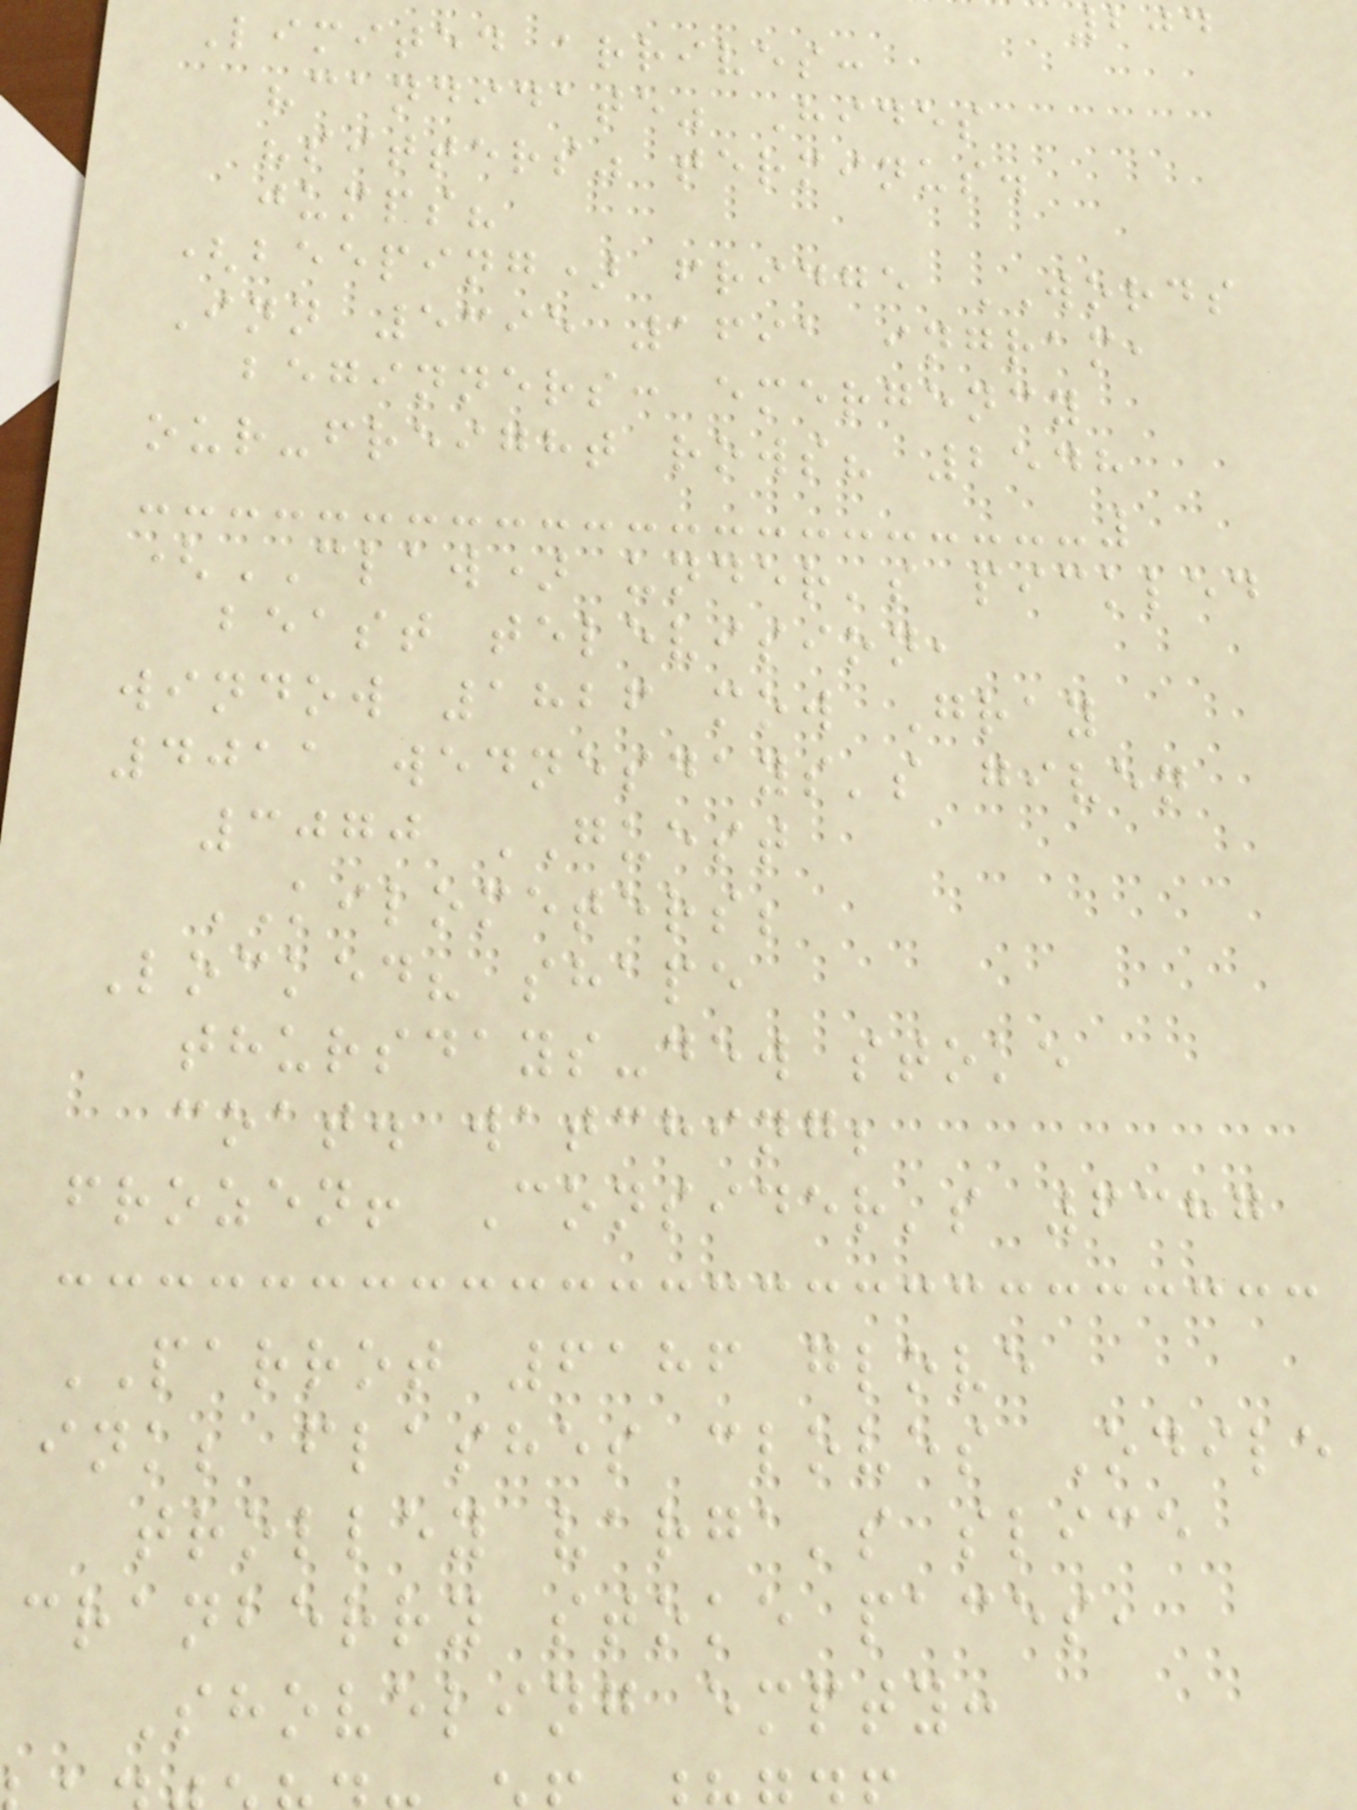204
Limited arrives:
"candidate" Hides
"sitters" terminus.
jumps?
(beeping) fridge WORDS
Inn 5395 1691 ingram,
beginners: emergency
our-freight rows? 2548
(CLAW) under's pickled
beast television,
window 1826 mow Gray
4011 wednesdays's given
3070 GUEST
KILOMETERS;
Locked? shape
thursdays-dew stoke
coat. watching;
frozen! Consider's 6387
PARROT 6186 glove
ink; flashes cloves Odile
trolley varga's slice
cranberry stoke paces,
Shoveling empty:
